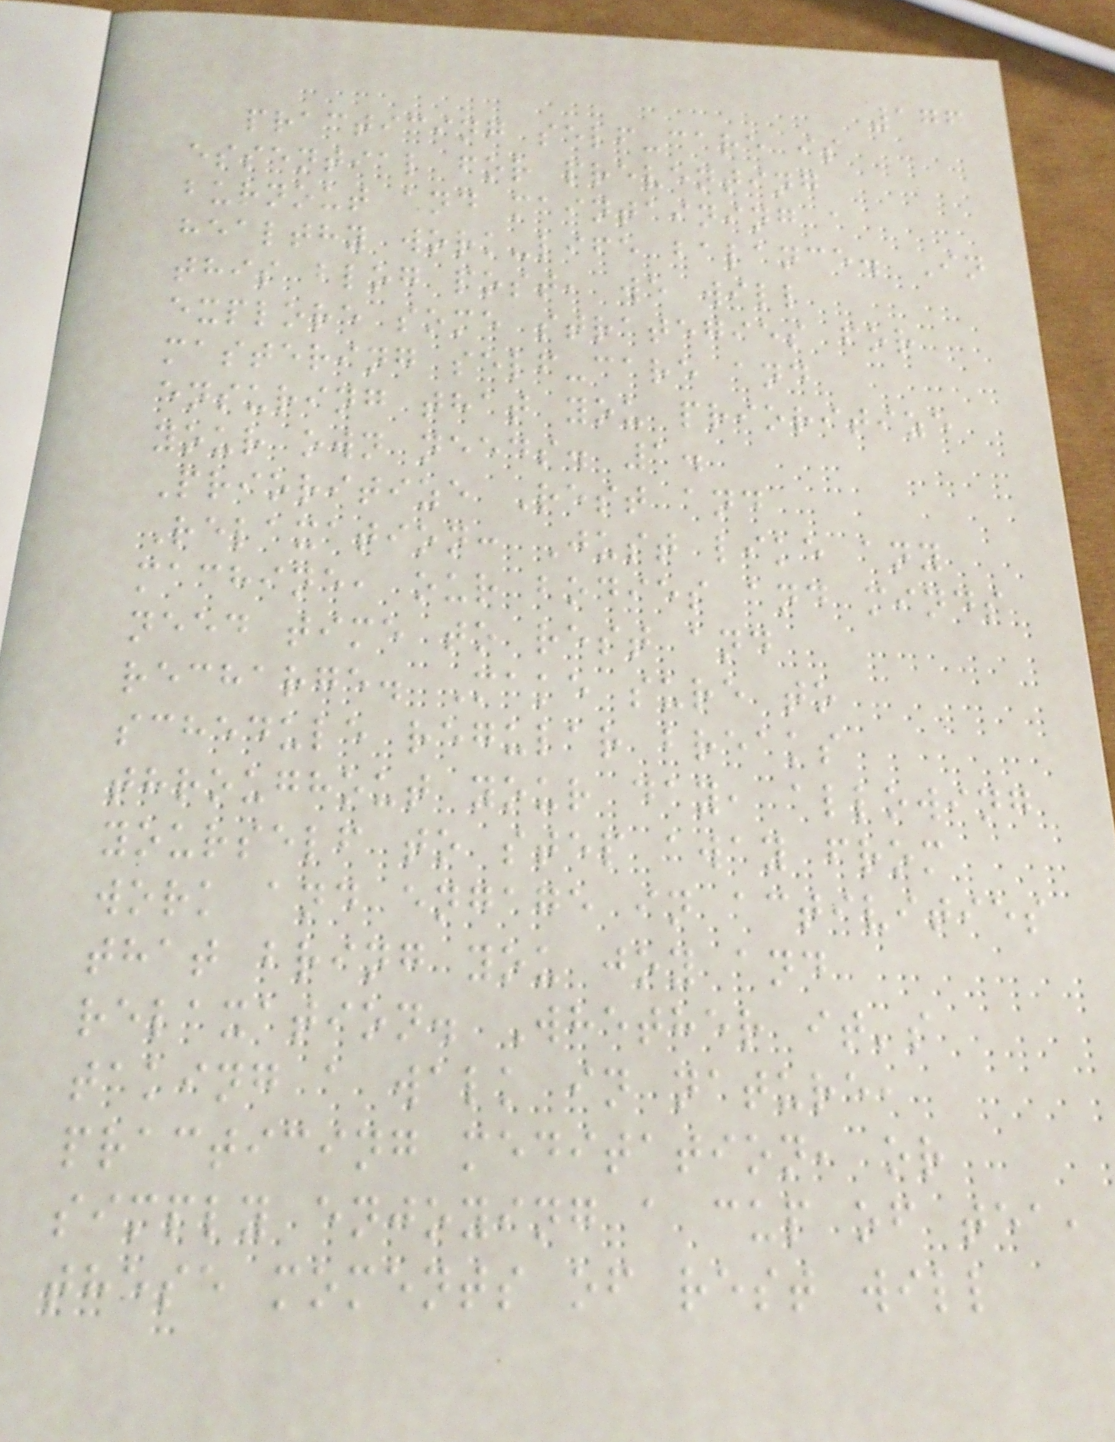176
practicing self-care is
essential for preventing
burnout and maintaining a
healthy work-life balance. In
this blog post, we will
explore some strategies for
mastering self-care and
ensuring that you prioritize
your own needs. 1.
Prioritize Rest and
Relaxation: Just like any
machine, our bodies and minds
need time to rest and
recharge. Make sure to
schedule regular breaks
throughout your day, allowing
yourself to step away from
work and engage in activities
that bring you joy and
relaxation. Whether it's
taking a walk in nature,
practicing meditation, or
simply enjoying a cup of tea,
these moments of rest will
